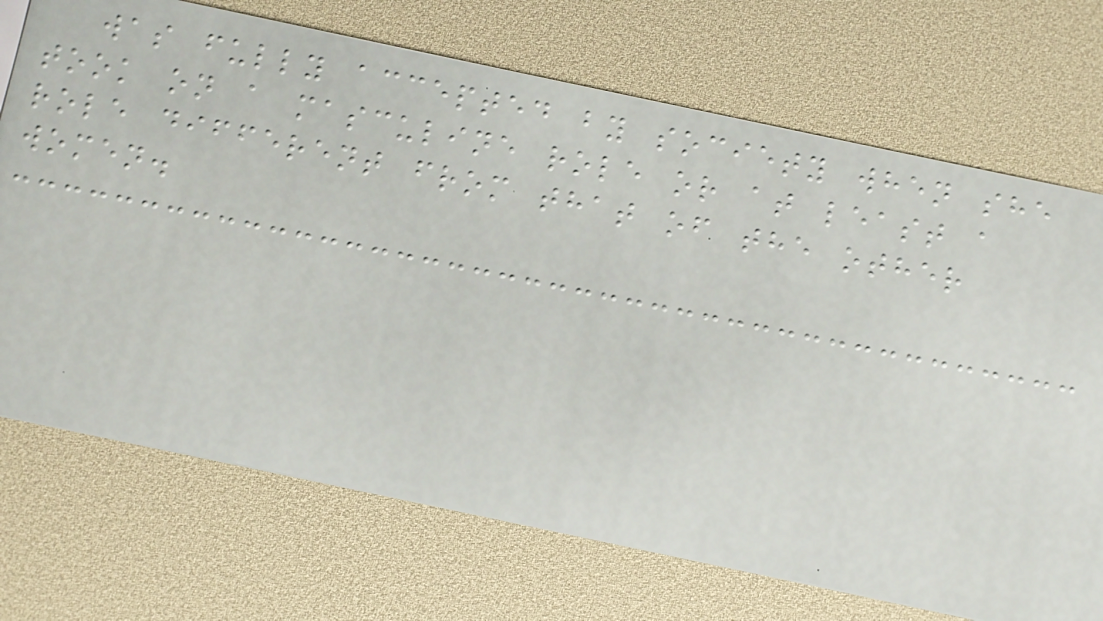was fully accepted by society when she
took on a masculine role or at least a
role different from that of the other
women.
